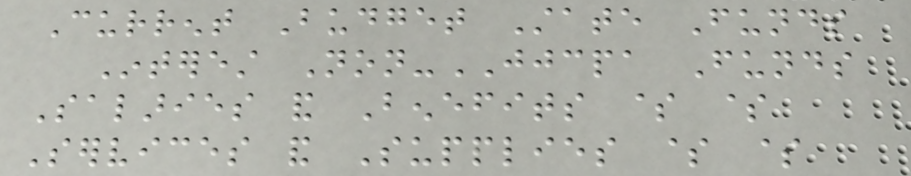Current Budget State Funds
Interest Non-JJCPA Funds
Salaries and Benefits $ $
Services and Supplies $ $
